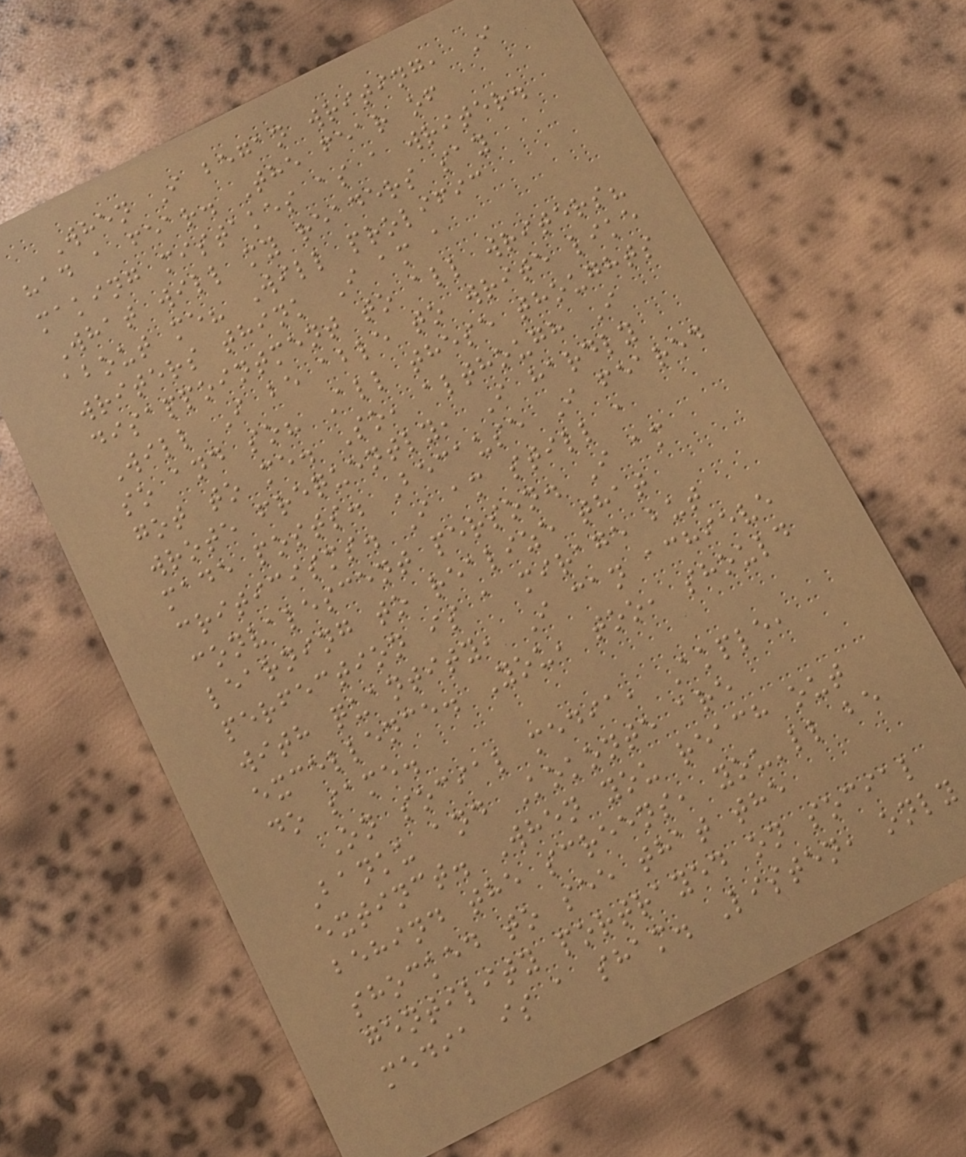When I began writing, I
had a fear. The fear of
making mistakes as a writer.
What will my readers say
about me? Will prolific
writers think I am a
disappointment to all writers?
Will I be able to write like
so and so? All these thoughts
got to me. So, although I
wrote frequently, I hardly
made posts. Because I feared
criticisms. I am still a
convalescent person. I am
learning to realize that
perfection is a mirage but
with quantity, I can achieve
excellence. You, too, should
do same.
On social media, Akple,
Banku and Kokonte are
extinct. When you reach out
behind the screens, you'll be
shocked to see that the
gentility portrayed on social
media is a sham. Listen, only
